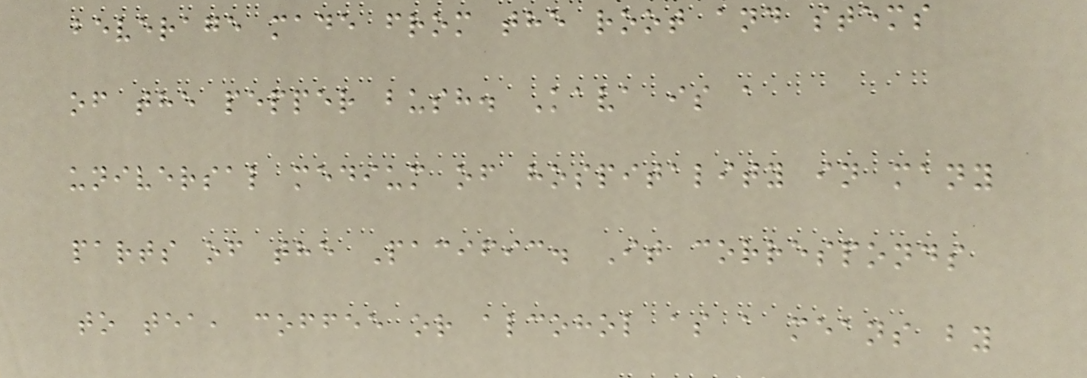beverage made from the root and stems
of the pepper bush. Kava is a
universal medium of hospitality in many
parts of the Pacific. It corresponds
to tea, coffee or alcohol as a means by
